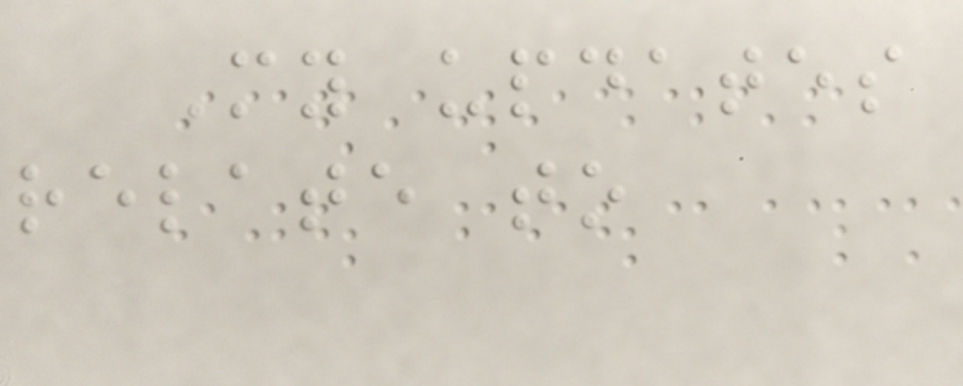My updates
relate to
